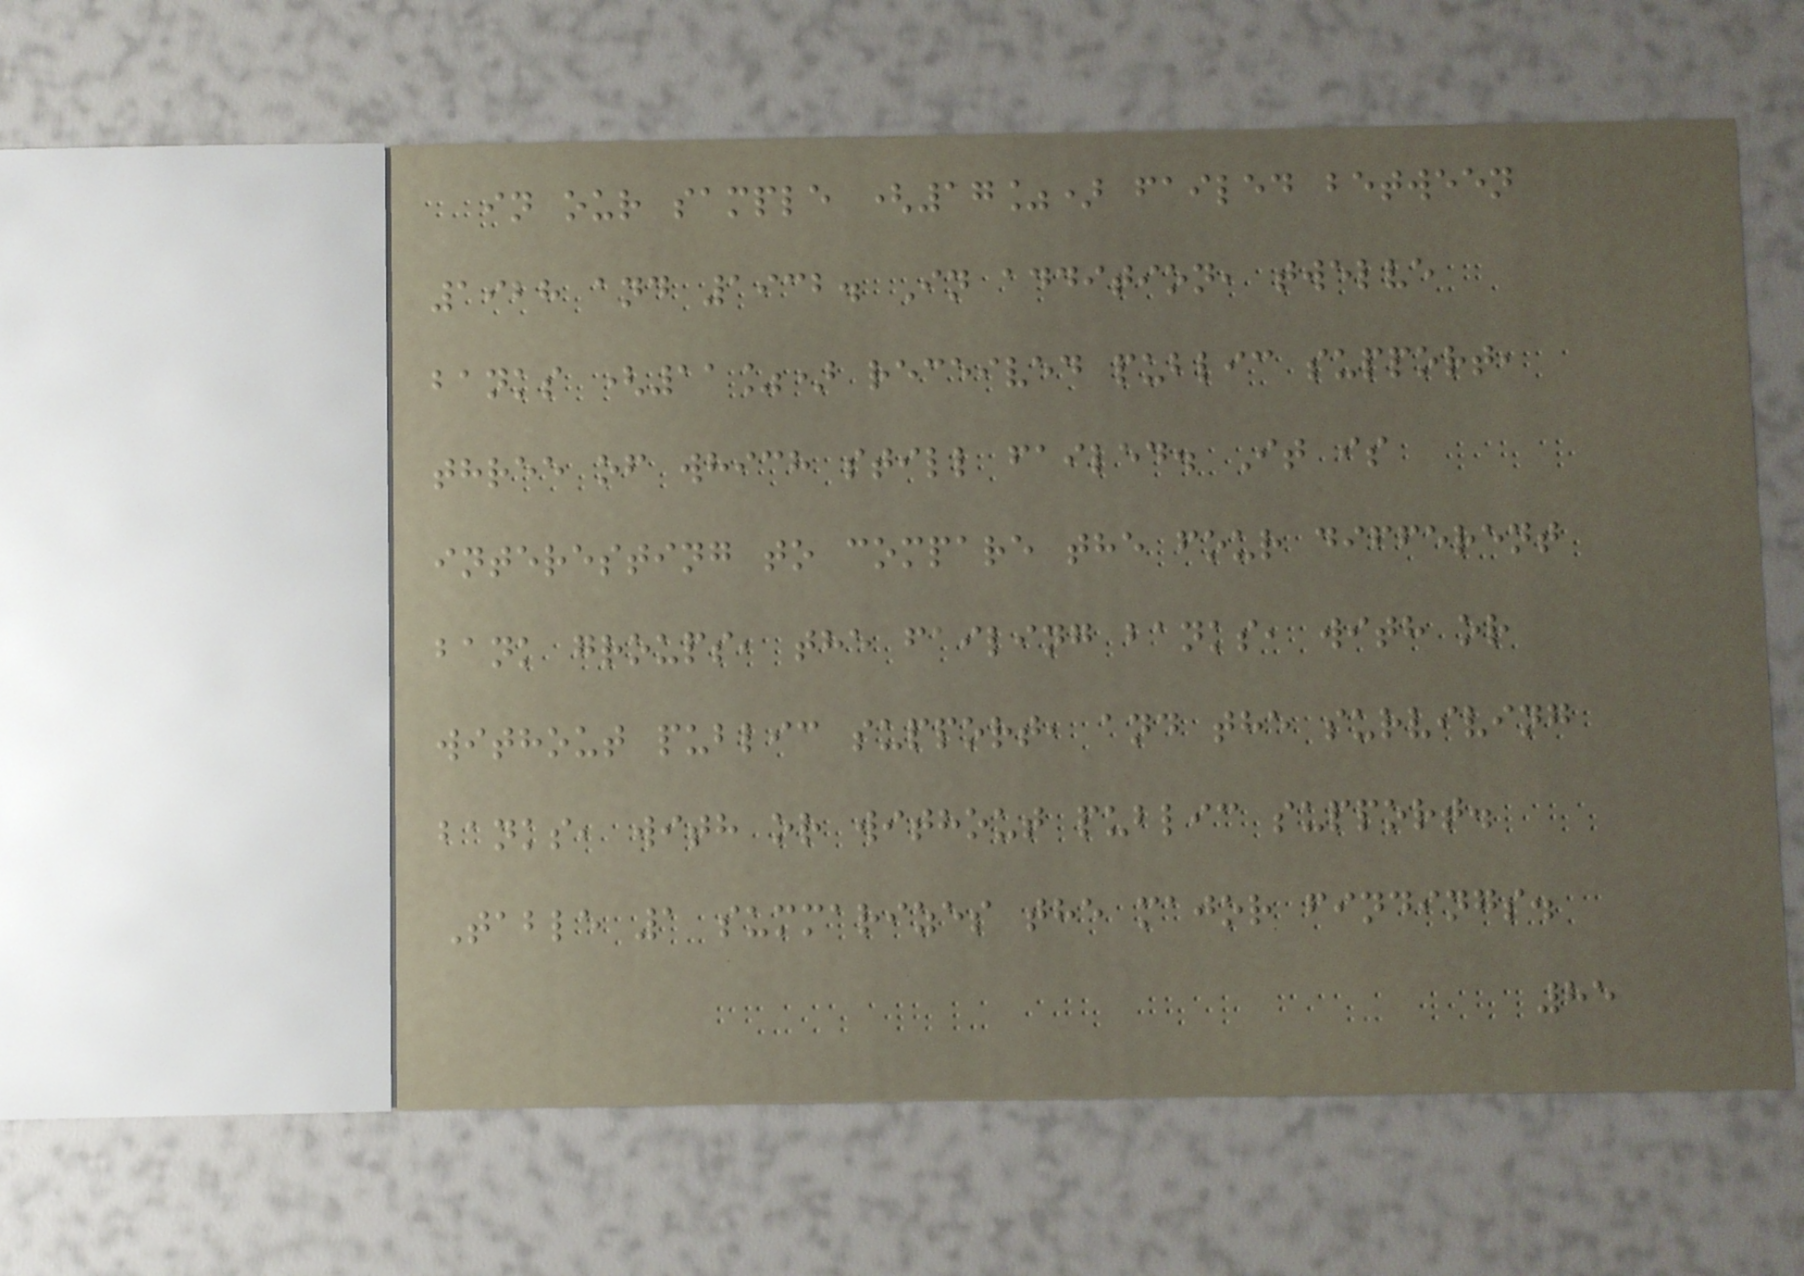in our sample (17%) failed between
1928 and 1932. In addition, twelve
banks (11%) received public support,
three of which still failed. It is
interesting to compare the four different
bank groups, the failing banks, with or
without public support, and the surviving
banks, with or without public support.
Table 1 summarizes the major findings.
85
